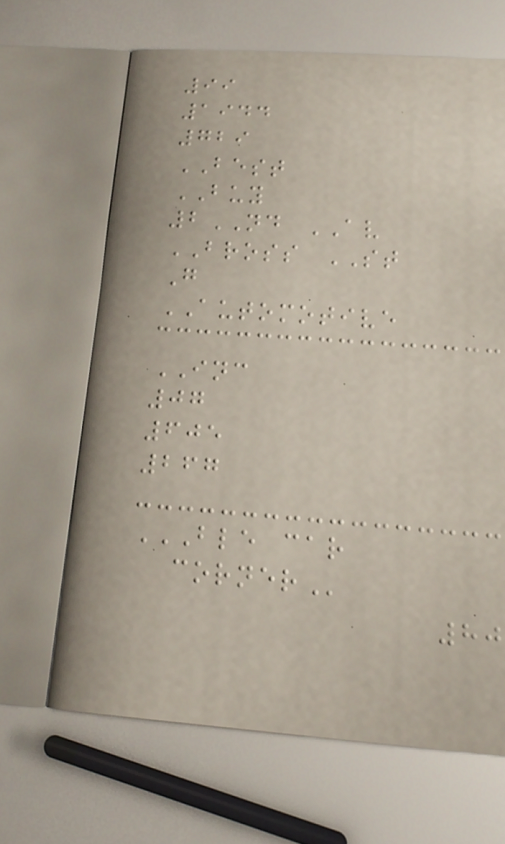99
1944
729
BEST
BUY
2ND AV
BROSS ST
G
AUTOMOTIVE
INC
07
605
267
BLE CAR
CORNER
80
